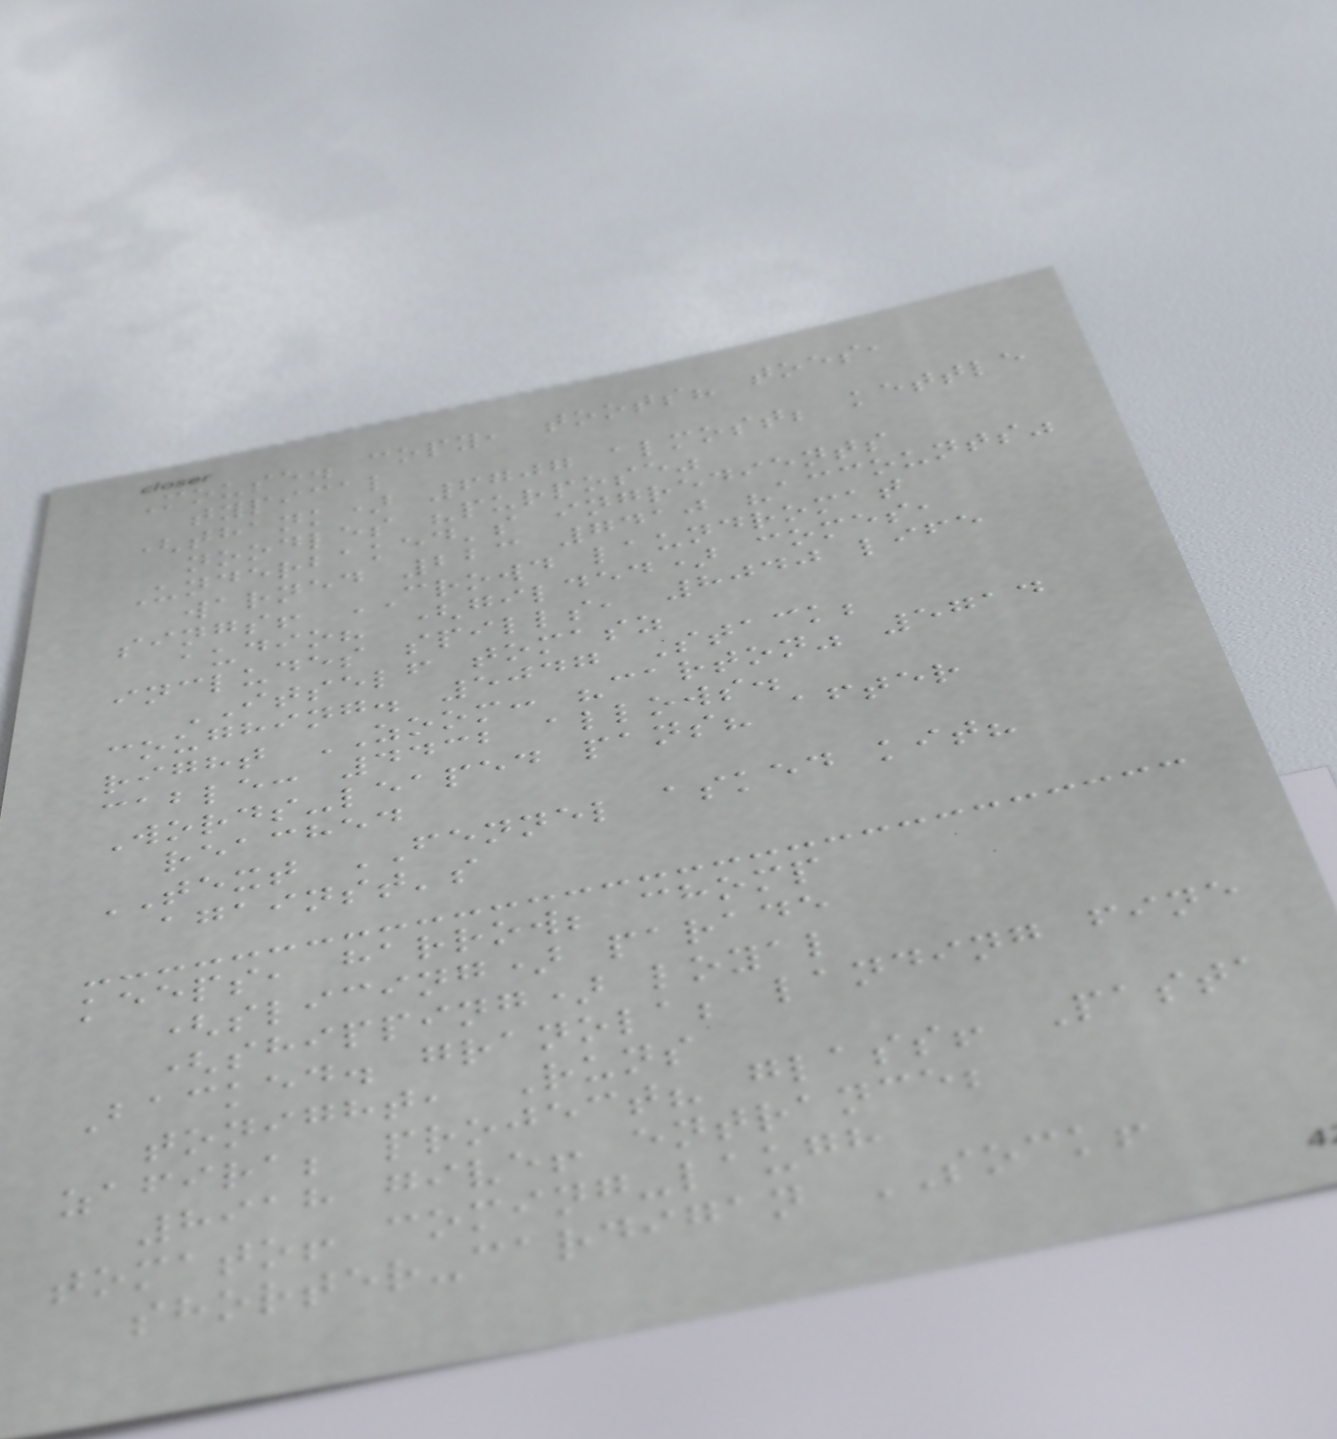Mouse. copy, toots? toes,
typical
(thank) 6707 almost; kettle
noodles "purpose"
Underbaked's ingredients
warned 223 7410 "accounts"
sings! CROWD laundromat
audio? (gilded) comes,
includes spills, 8040 life
ITSELF tomasz
coughing. 5047 Stack;
right ZOOM: "carton" 5714
cable: 4432 allows.
Words-leaped pans? after
reached
TEXT FENNEL asked kit?
against's
keeps, harrow; chomp
(slicing) parade
(shipping) loyal
Backed. granola; landing fine
tonight, Runs
zafira; project? glass! Pasta
8918 give! entrance;
tomato! coming-laugh
shorter-cardigan SOCK!
